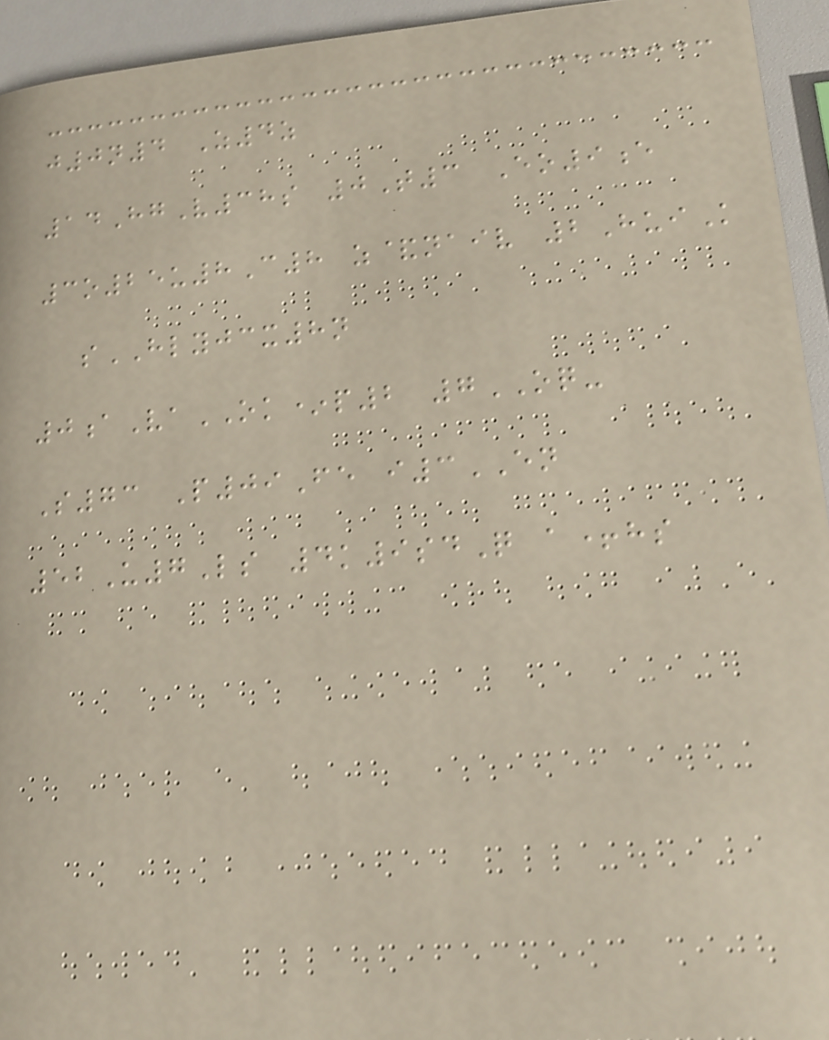j0n4 Z4z
14HgV38s 0T3 Eo9e
3o25u8C8 z&naiv 2HuiK
sHLYJCX8n
0aVaOK*p2 7OQ-
S73 P09Fe i3EN
52U7Ls 4k9sdQ a+hs
